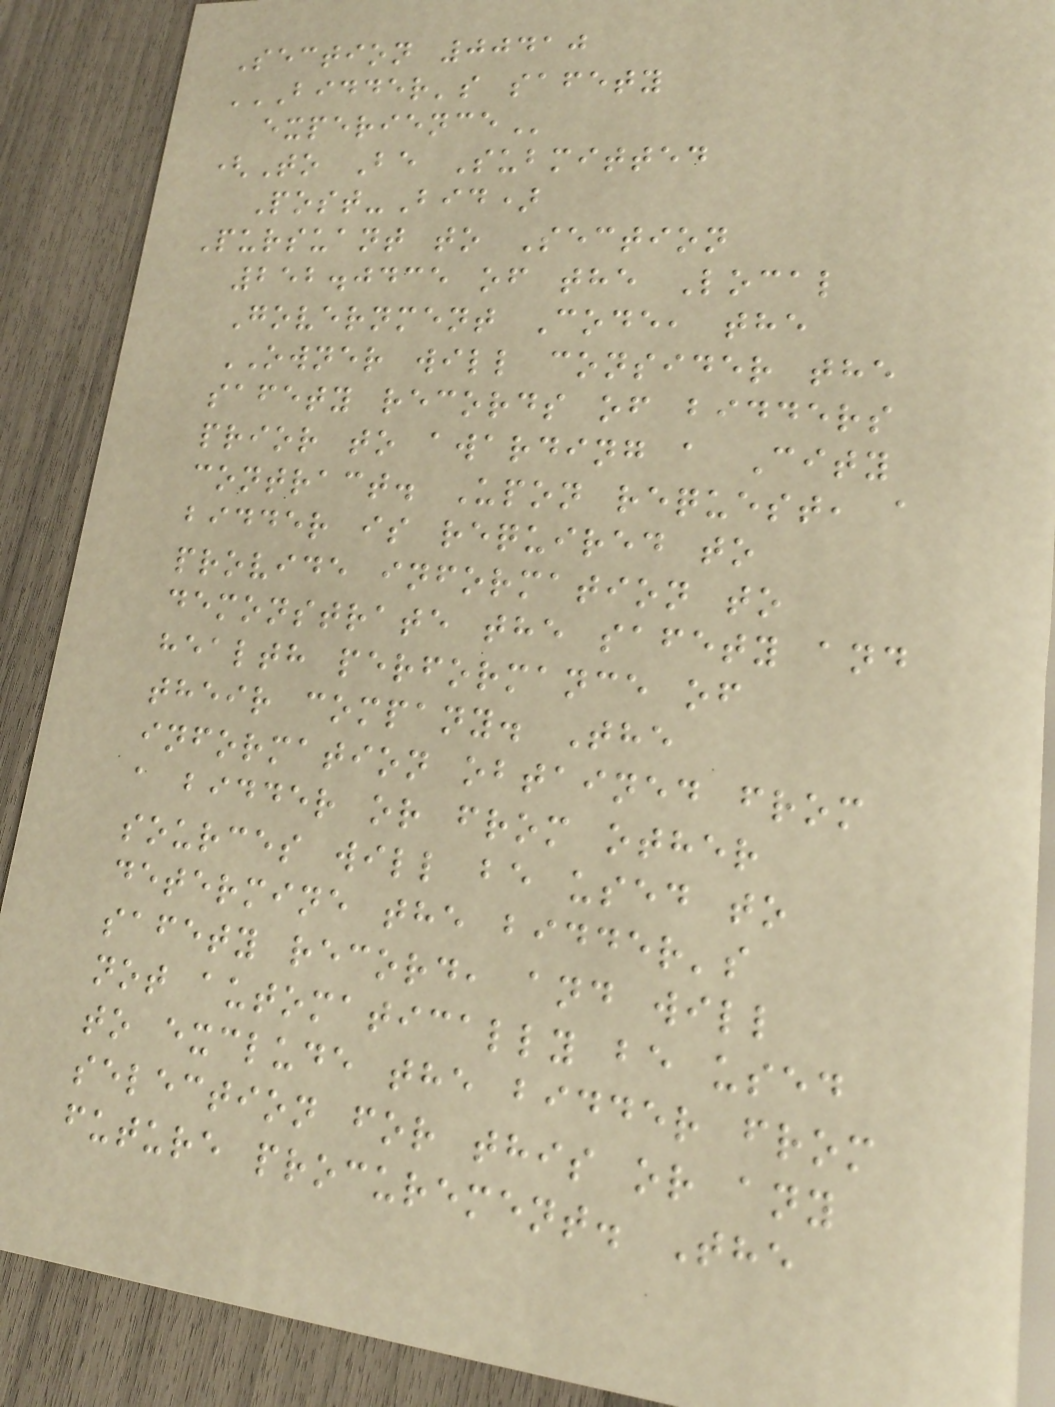Section 00410
BIDDER'S SAFETY
EXPERIENCE
(To Be Submitted
Post-Bid)
Pursuant to Section
252.0435 of the Local
Government Code, the
OWNER will consider the
safety records of bidders
prior to awarding a City
contract. Upon request, a
bidder is required to
provide information to
demonstrate the safety and
health performance of
their company. The
information obtained from
a bidder or from other
sources will be used to
determine the bidder's
safety record, and will
not automatically be used
to exclude the bidder from
selection for this or any
future procurement. The
